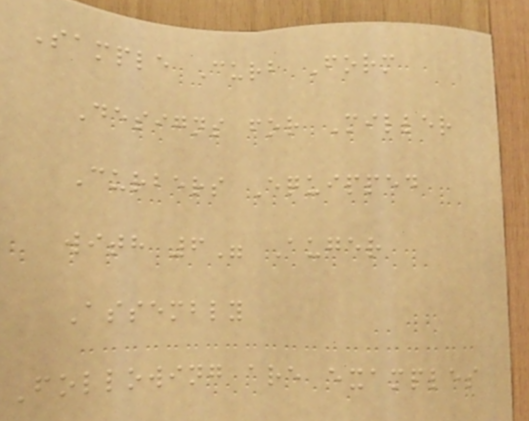Sample Curb Form
Designs for Miller
Curbers Equipped
with 6" Auger
Assembly
Following are examples
